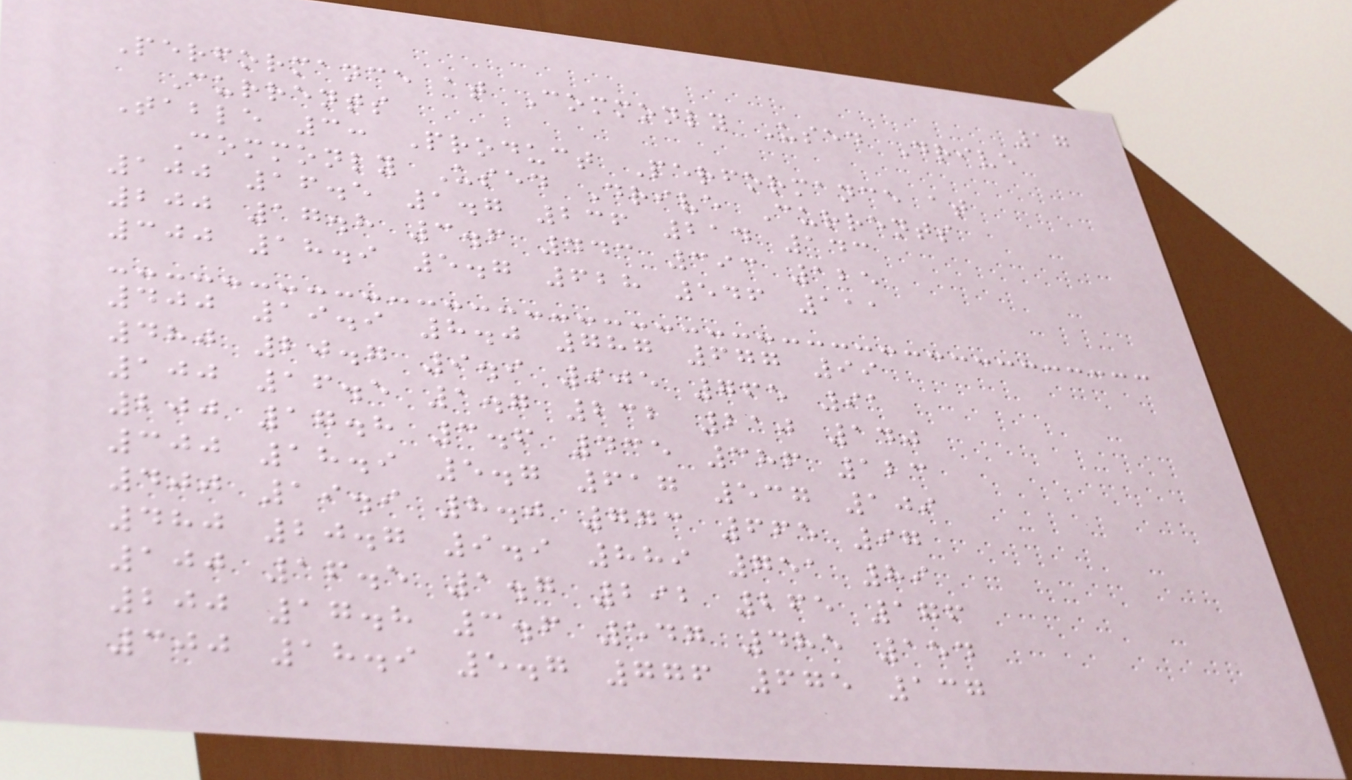17
Performance at Commonly Used Drive
Currents
Table 3: Product Performance at
Commonly Used Drive Currents
100 16.5 1.7 236 214 143
200 17.8 3.6 443 393 125
300 18.9 5.7 628 546 111
400 19.9 8.0 787 677 99
480 20.7 9.9 905 765 91
100 16.5 1.7 232 210 140
200 17.8 3.6 435 386 123
300 18.9 5.7 617 537 109
400 19.9 8.0 773 665 97
480 20.7 9.9 889 751 89
100 16.5 1.7 292 265 176
200 17.8 3.6 547 485 154
300 18.9 5.7 776 675 137
